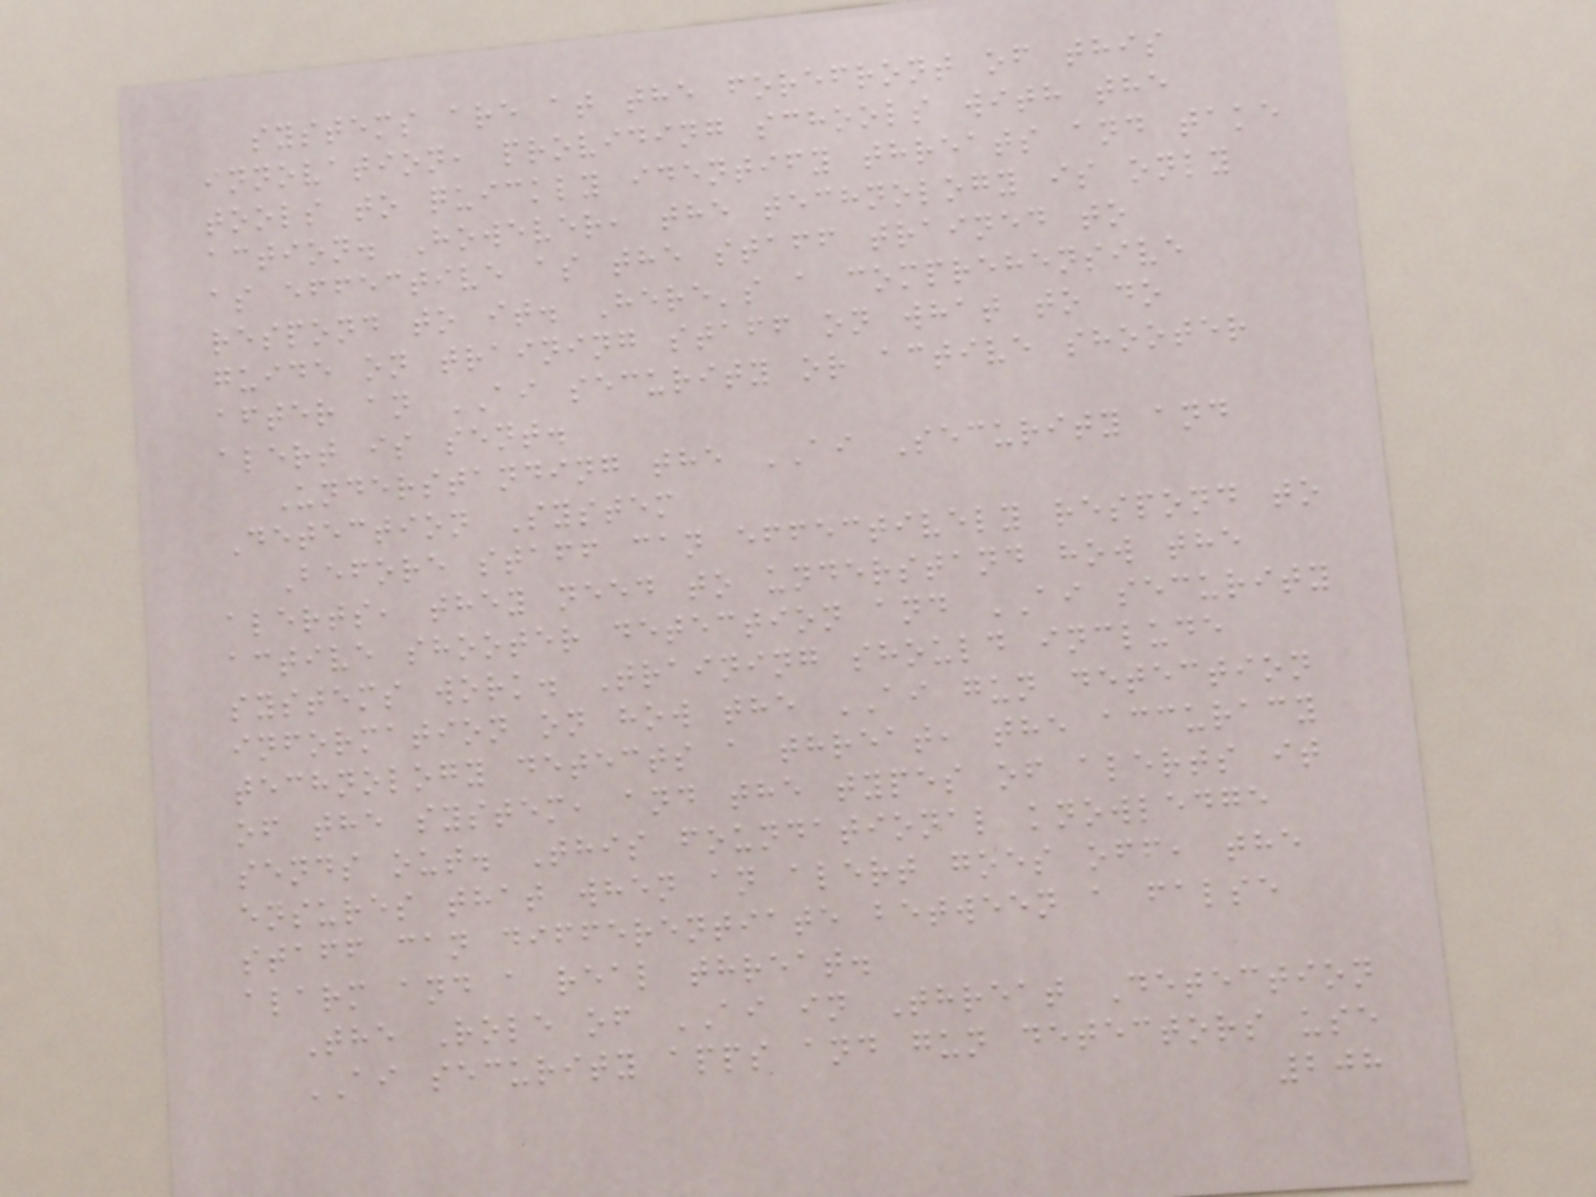systems are at the forefront of this
innovation, providing schools with the
tools to quickly identify threats and take
action. However, the technology is only
as effective as the staff trained to
respond to it. Here's a comprehensive
guide on training staff on what to do
after an AI security or active shooter
alert is sent.
Understanding the AI Security and
Detection System
Before staff can effectively respond to
alerts, they need to understand how the
active shooter detection and AI security
systems work. Training should include
information on how the AI gun detection
technology detects a threat, the accuracy
of the system, and the types of alerts it
sends out. This foundational knowledge
ensures that when an alert goes off, the
staff can differentiate between a false
alarm and a real threat.
The Role of AI in Threat Detection
AI security apps and gun detectors use
208
